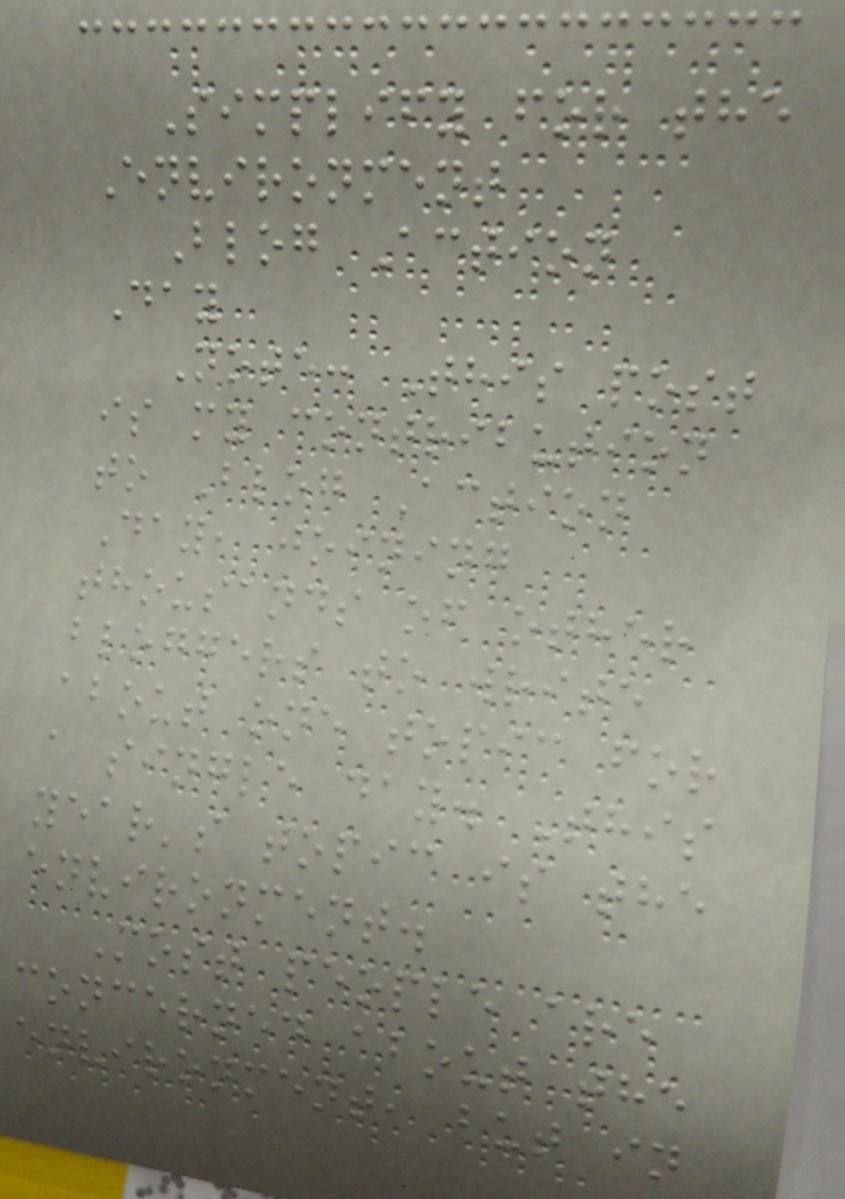Simplify for the
Environment
Blog Action
Day
Note: This post
is my contribution
to Blog Action
Day, joining
thousands of other
bloggers to write
about one topic for
a single day. This
year's topic is the
environment.
Most people are
concerned about the
environment, but in
